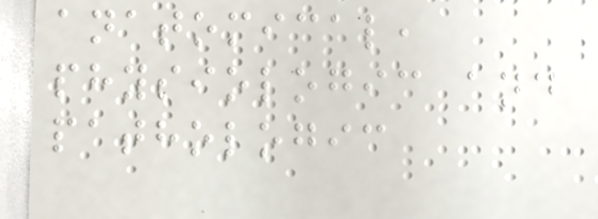anatomical,
physiologic and
pathologic
